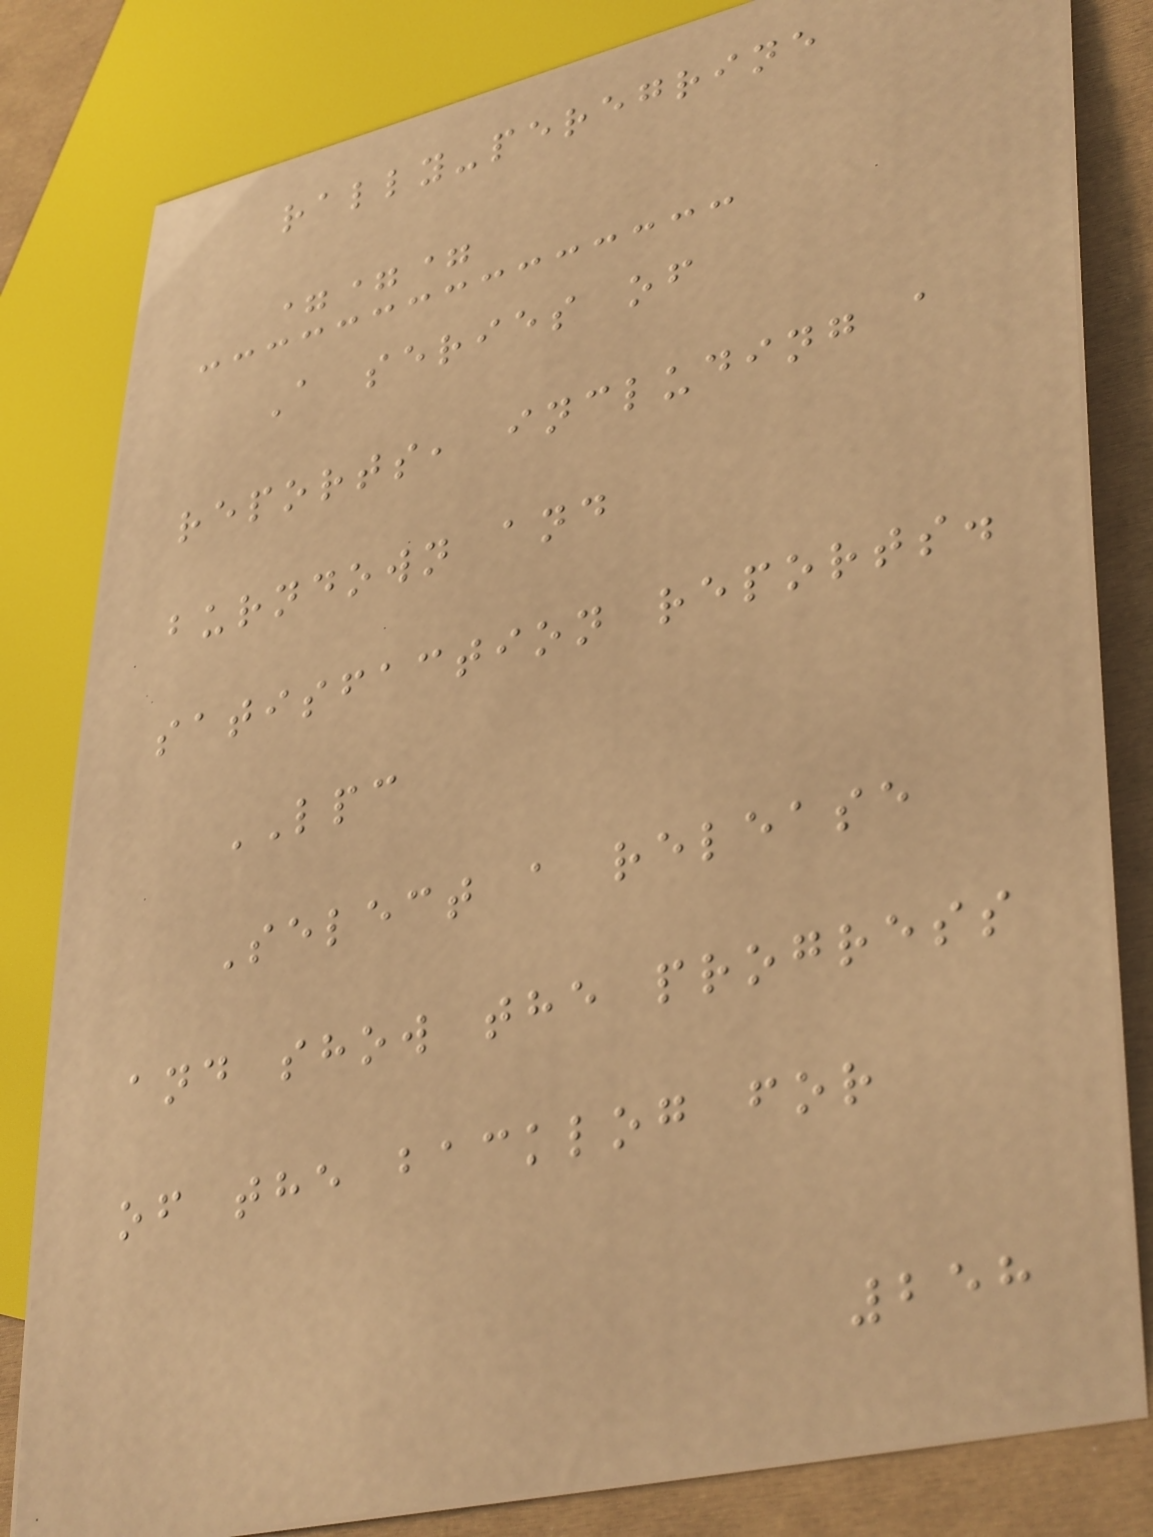rally-peregrine
===
A series of
reports, including a
burndown and
satisfaction reports.
LPC
Select a release
and show the progress
of the backlog for
258
